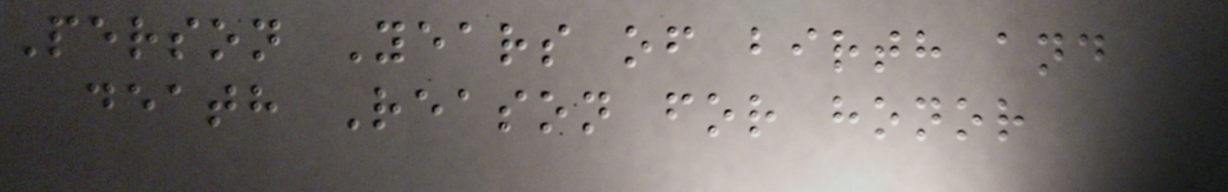Person Years of birth and
death Reason for honor
